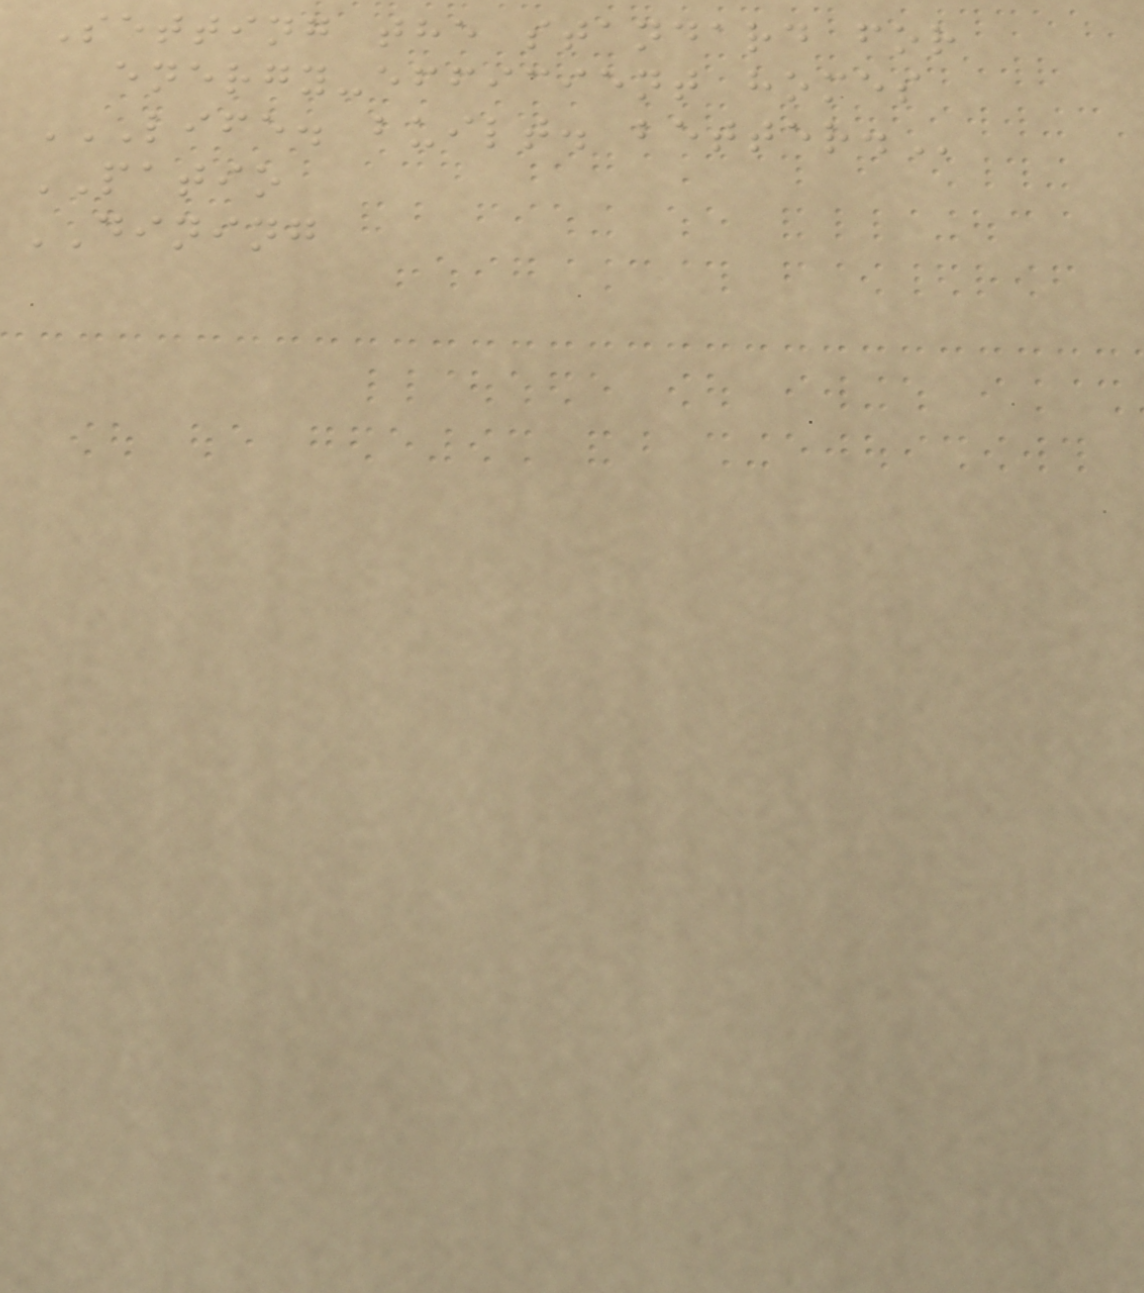Setting the standard for
energy-efficient homes
LIFE. BUILT. BETTER.
PATIO
DINING
